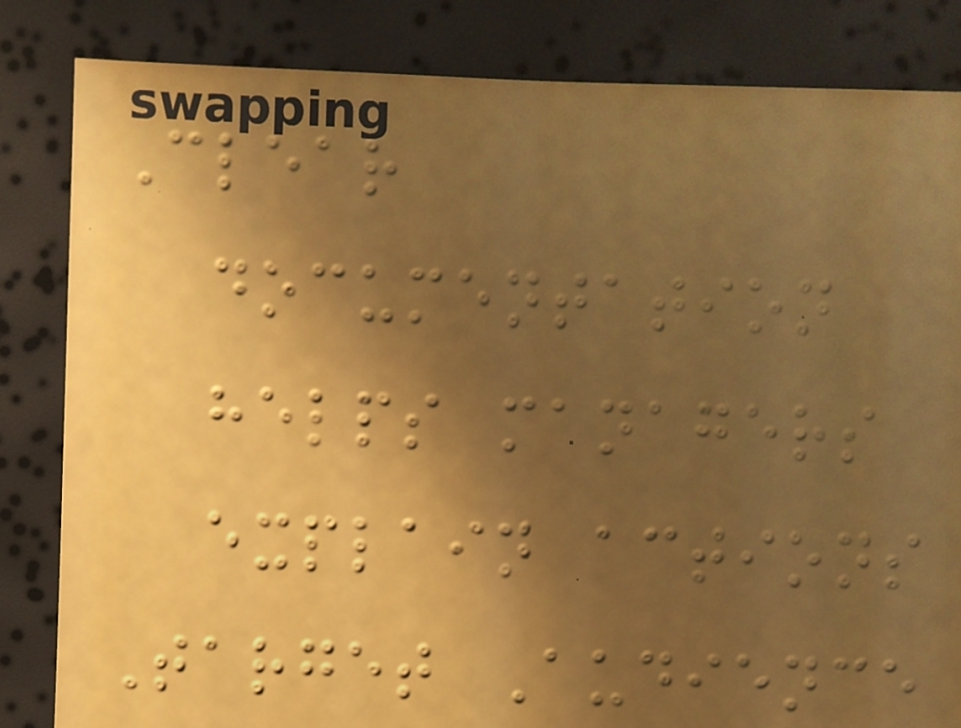Clear
documentation
helps managers
explain actions
Target Audience
